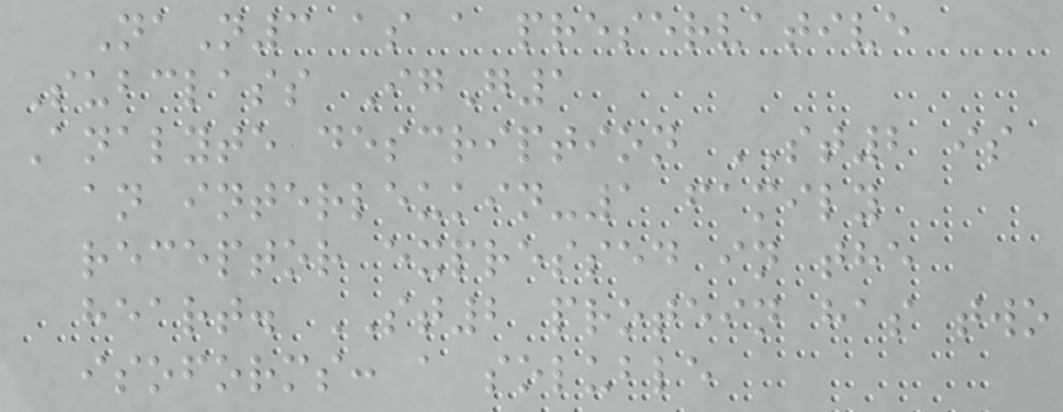NaN3 as a preservative
Subclass IgG1
Analyte description ST2 is
an interleukin-1 family
receptor expressed in the
heart. ST2 protein has two
isoforms: a soluble
